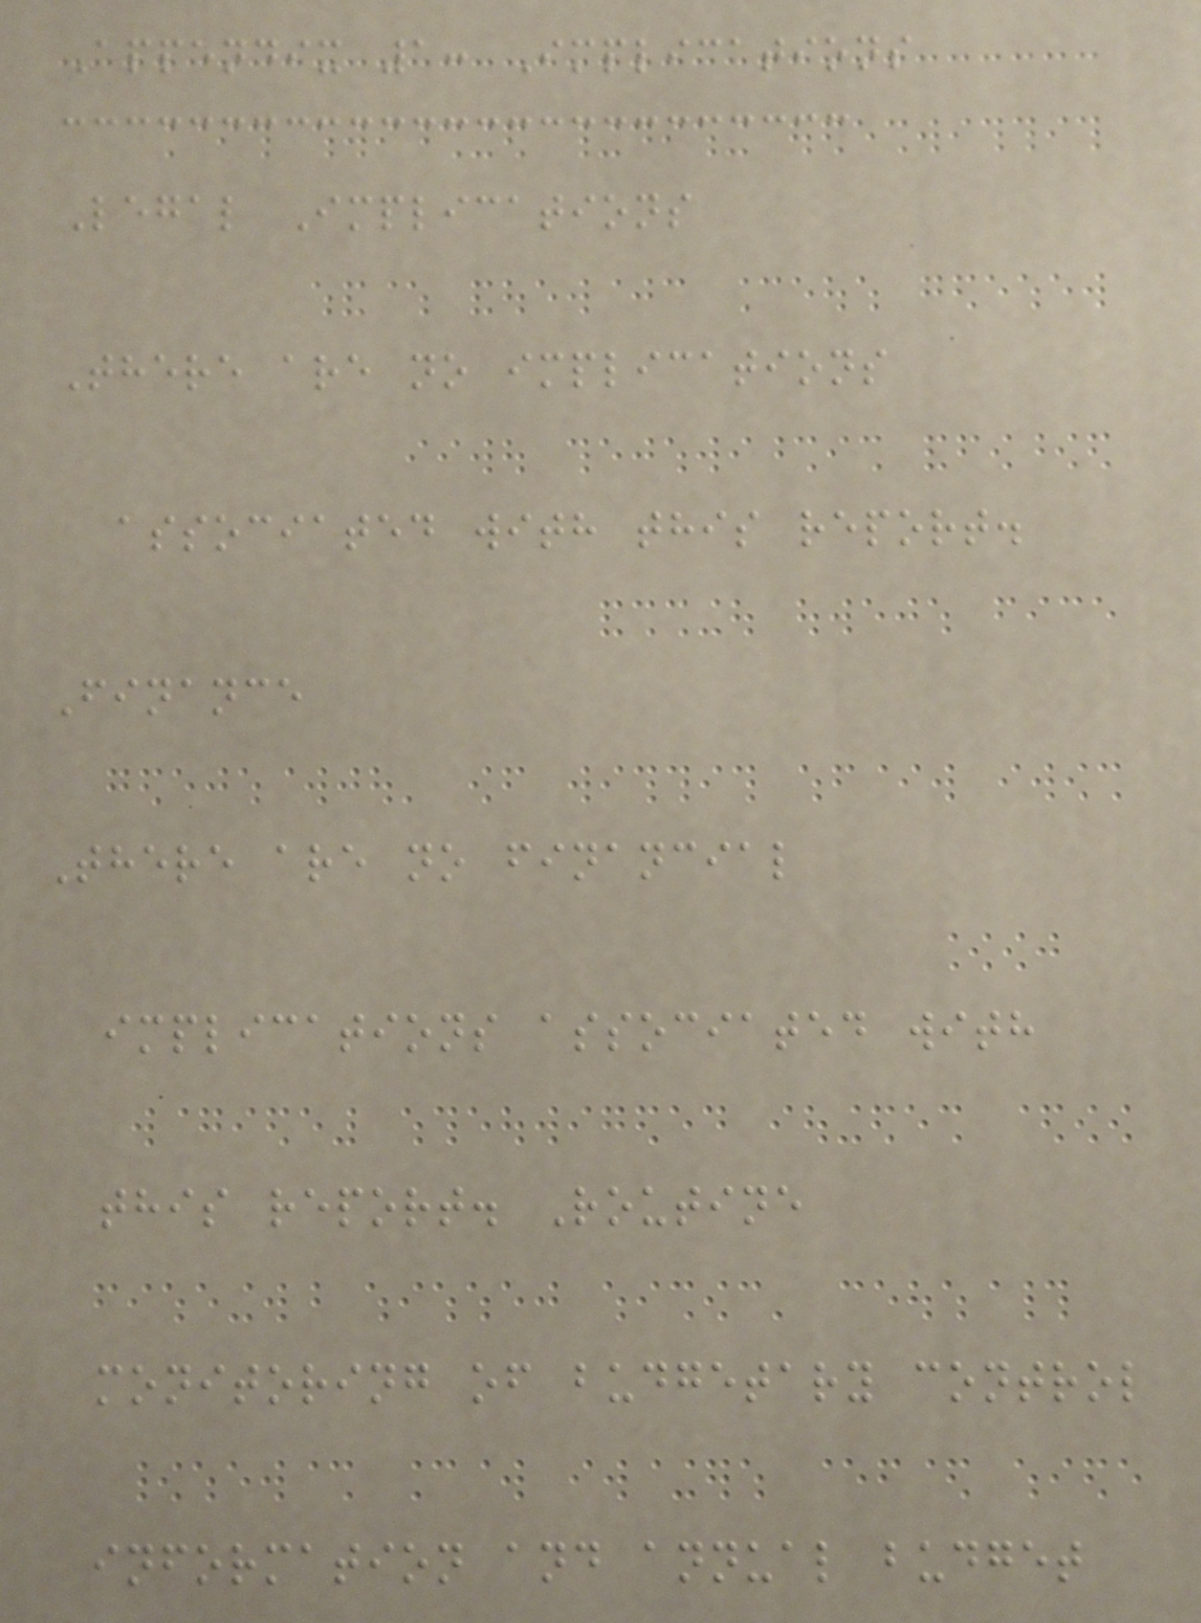Appendix 1: Implications
Legal Implications
There are no implications
associated with this report.
Finance
There are no financial
implications associated with
this report. Routine
monitoring of budgetary control
information and annual budget
